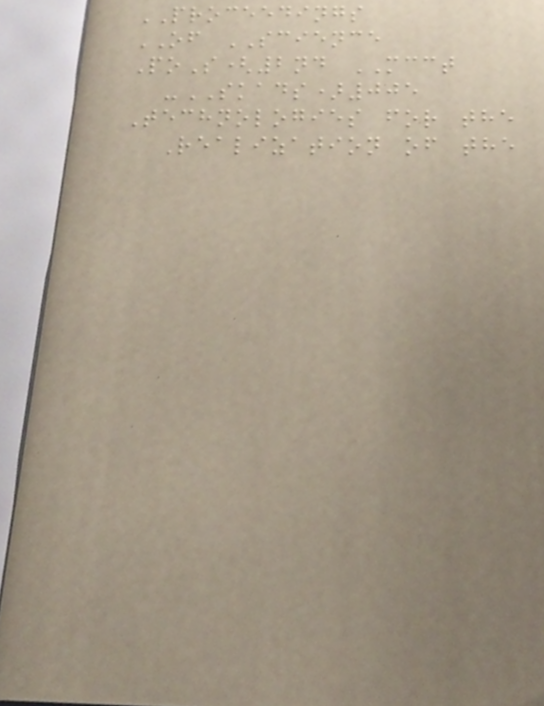PROCEEDINGS
OF SCIENCE
PoS(2nd MCCT
-SKADS)005
Technologies for the
Realization of the
